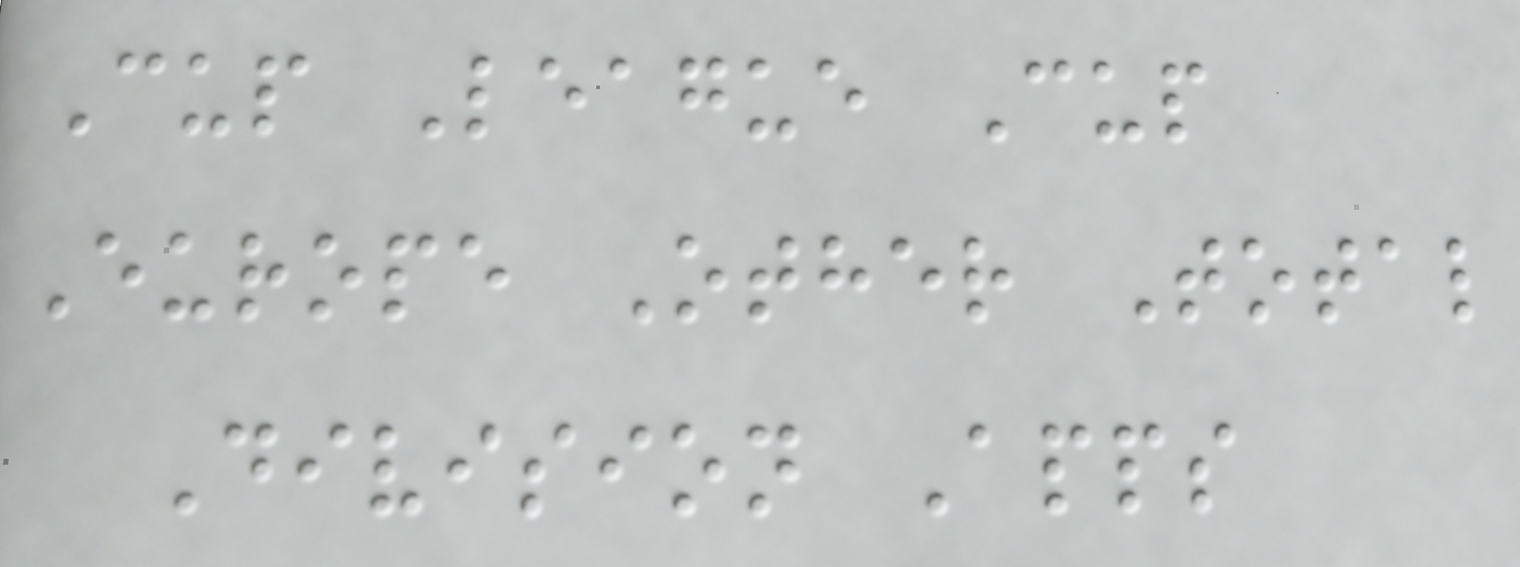Cup League Cup
Europe Other Total
Division Apps
